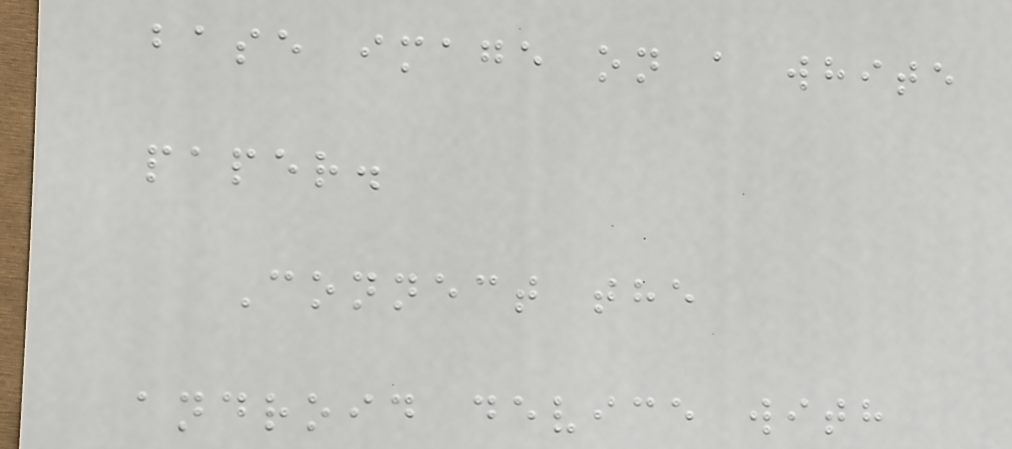base image on a white
paper.
Connect the
android device with
